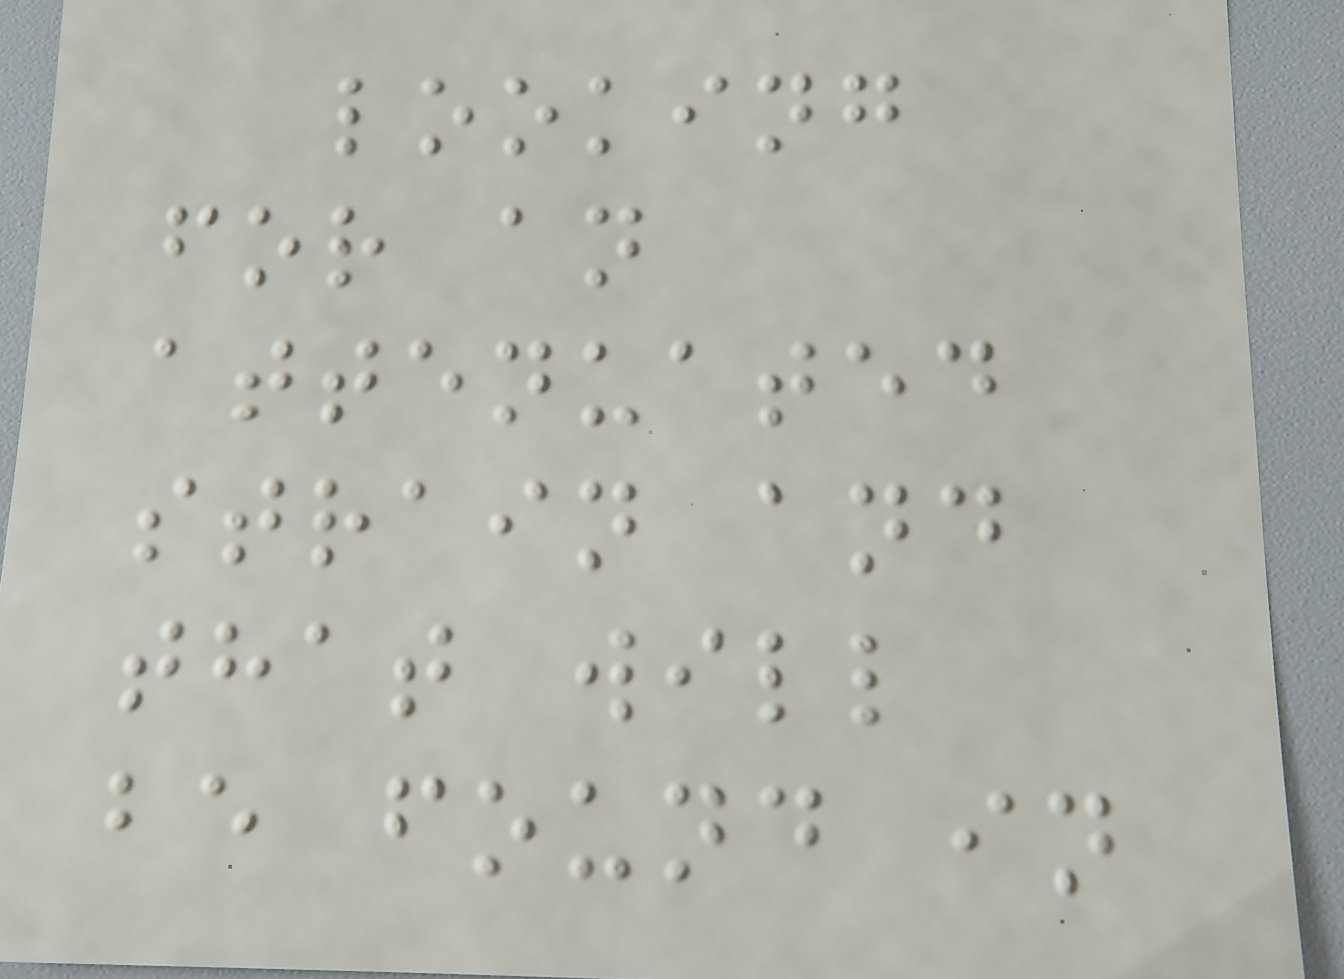looking
for an
attenuated
strain and
that will
be found in
